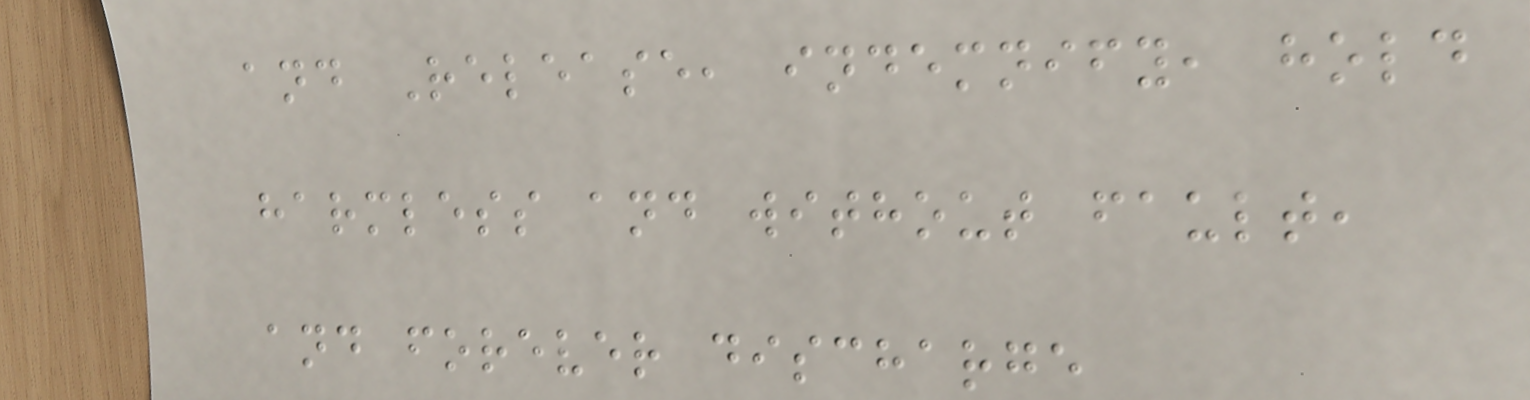and Release, indemnify, hold
harmless and without fault,
and forever discharge
